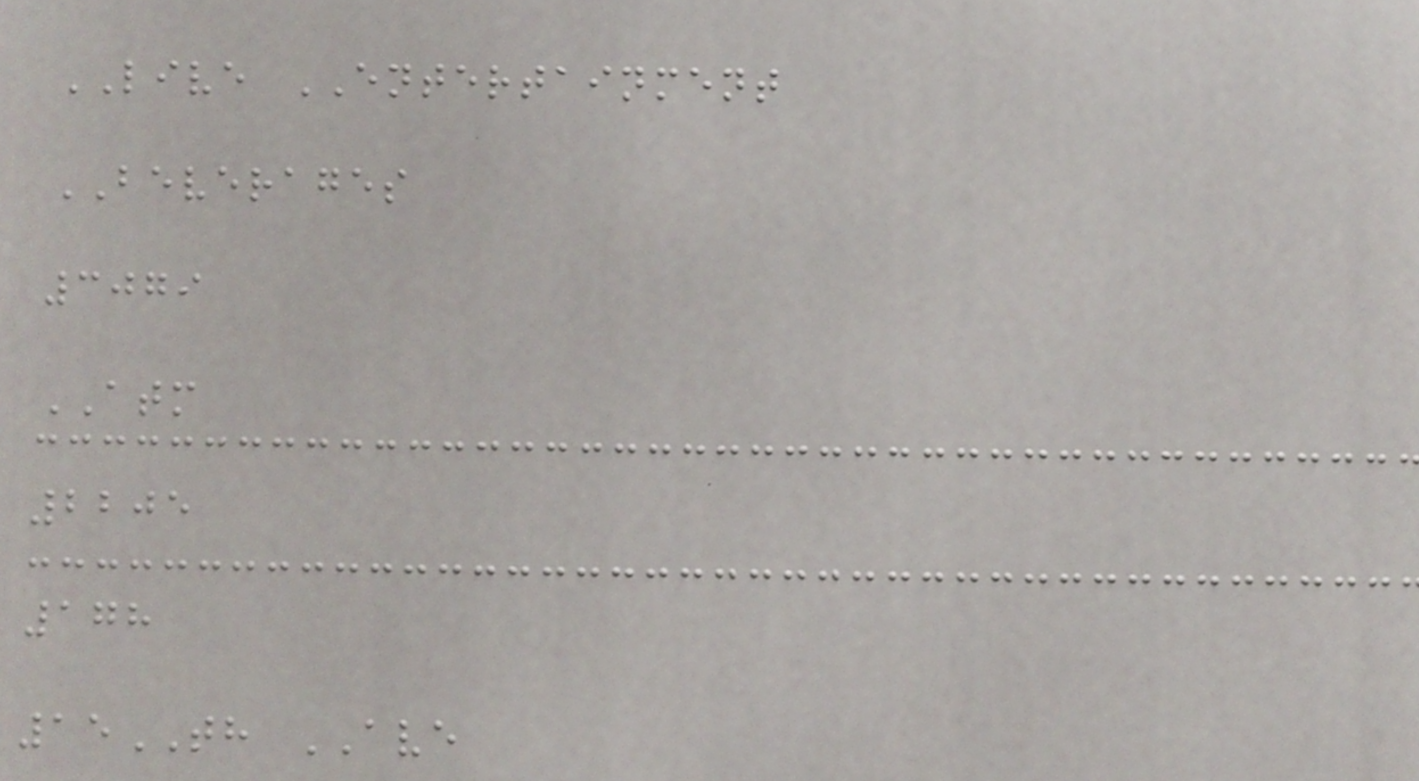LIVE ENTERTAINMENT
BEVERAGES
3079
ATM
2205
178
15TH AVE
